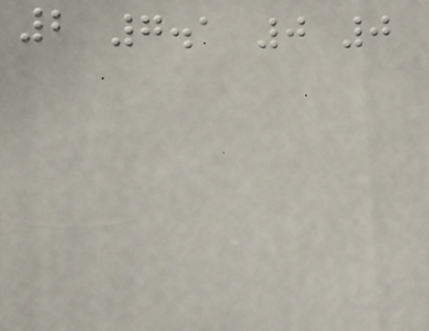2 7.1 0 0
